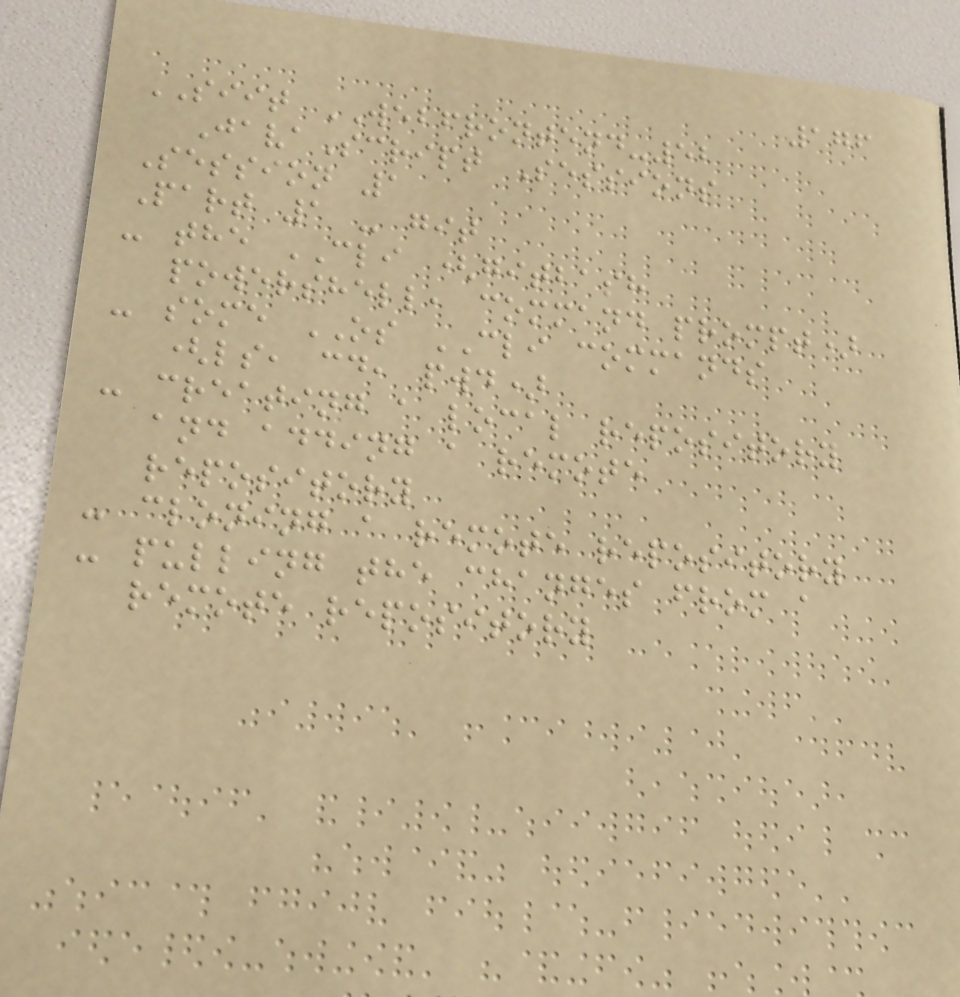176
SIIT WEBFRONTEND-52
JavaScript Sessions
Session 1
Part 1 - git
- the CLI (gitbash
powershell, command prompt)
- some OS CLI commands
(ls, cd, pwd)
- creating a local repository
and adding a remote
repository
- cloning a remote repository
- pulling the changes from a
remote repository
